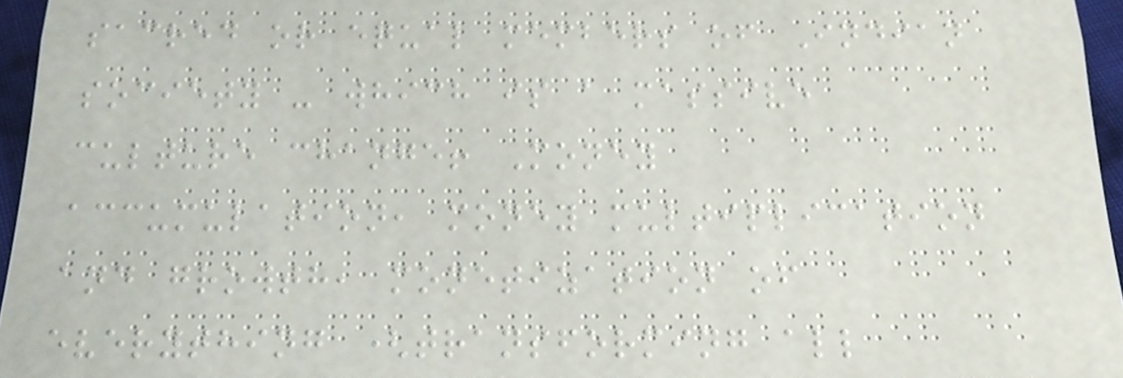sacred or equal members of Indian
society - which is a massive
culture change! Money
accumulation, money multiplication
and growth, monetization of
everything (transforming all
